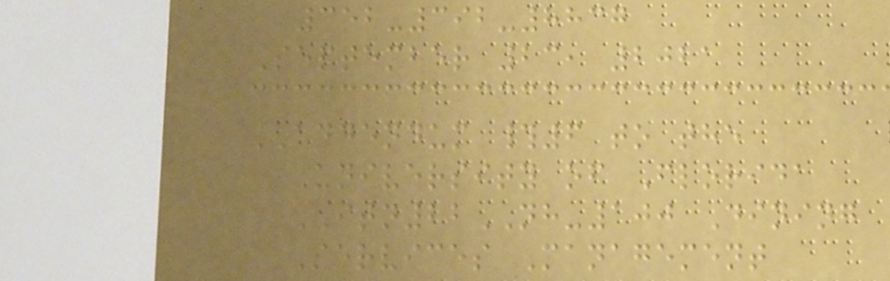352-392-8837
September 23, 2021
ADDENDUM #6 to the
University of Florida
ITN22NH-100 Dining
Services Management
